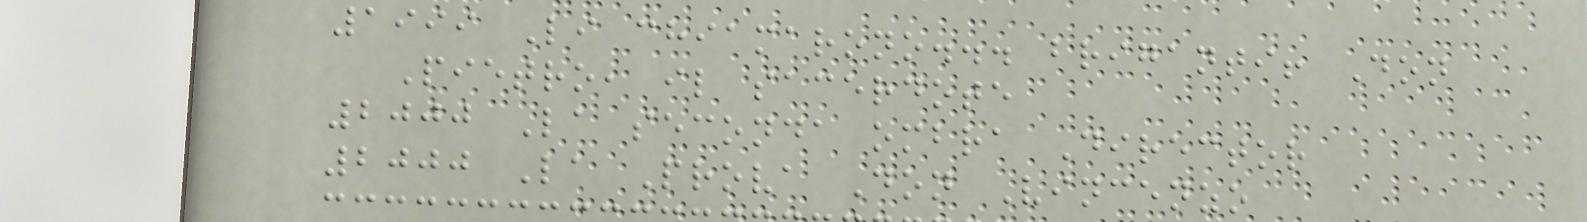1999 Li chiamarono... briganti! Don
Pietro, il sacerdote
2000 La seconda ombra Director
2000 La Prova Don Vincenzo
